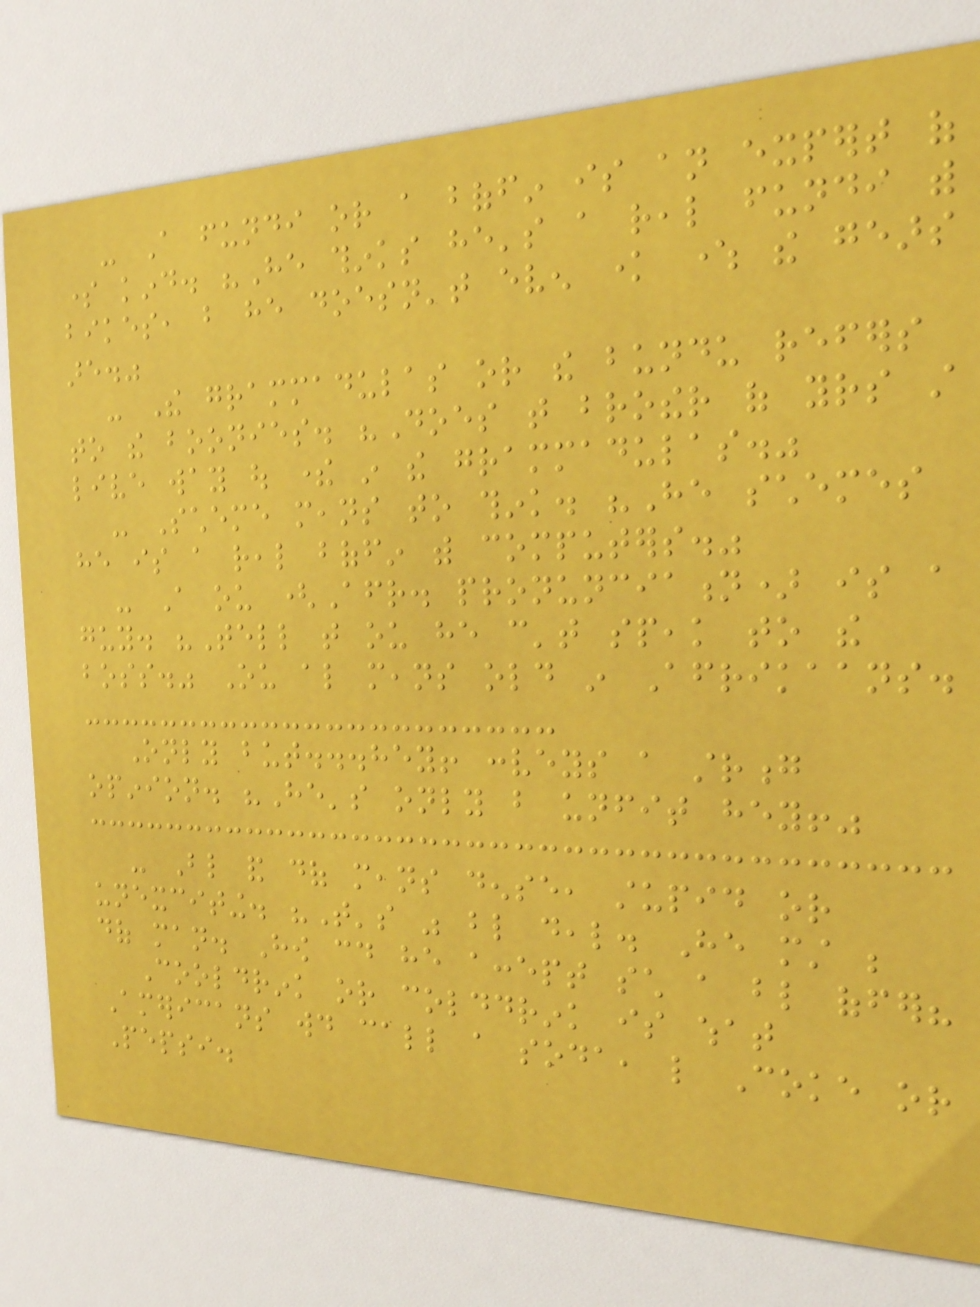- A fundi or a boffin is an expert of
some kind. "He thinks he's a real fundi with
bikes, but he doesn't even know where the gears
are."
- The grammadulas or the bundu refers
to the boonies. "Does that brother of yours still
live way out there in the grammadulas."
- Scheme means to think. "He schemes
he is a real boffin with computers."
- A ou (Afr. pronunciation) is a
guy. "Tell that ou he can't speak to the
boss." Ou also means old in Afrikaans.
Only but...hey! conveys a strong
opinion. "He's only but unfit hey!"
- Blind and dof means dense, stupid or
unexciting. "That's was blind deal. He must be
dof man. How could he accept such a blind offer?
Cooldrink or colddrink is what
Americans would call a soda, like Coke or
Pepsi.
